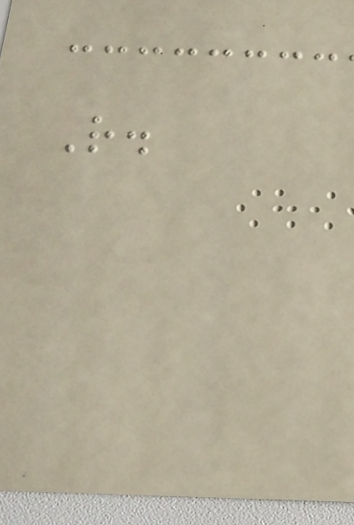R.
